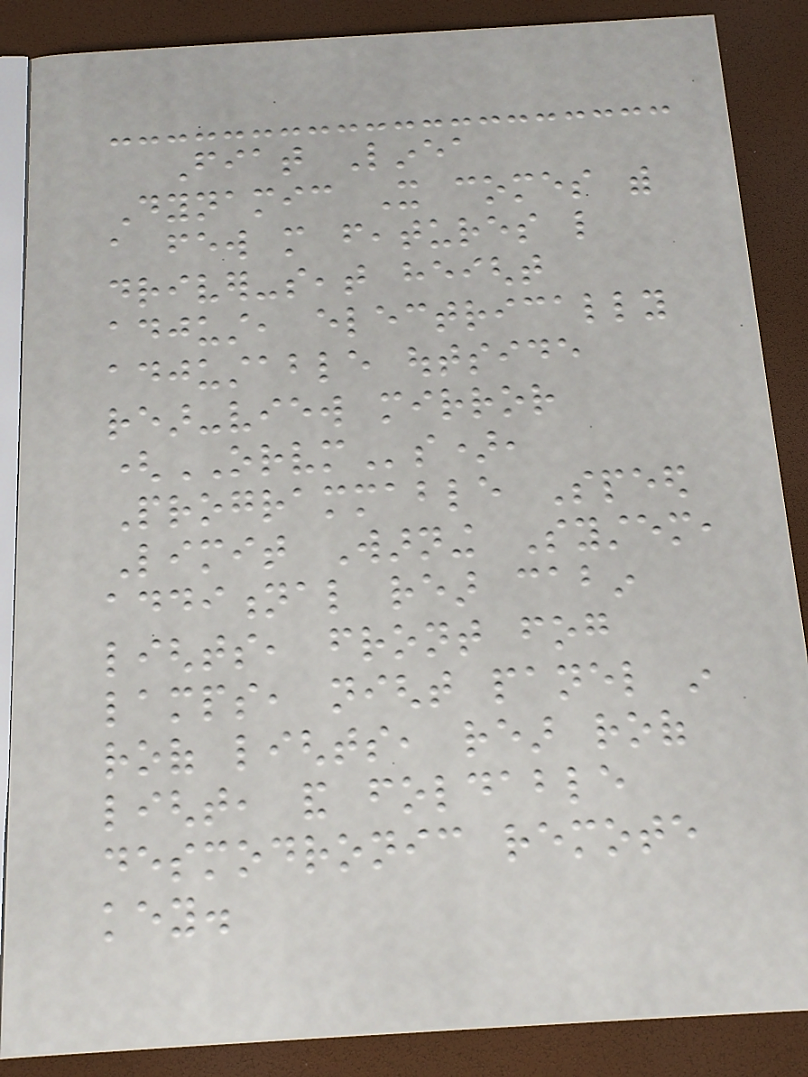Fiat Linea
Dynamic It comes with
a few more features like
driver-seat height
adjust, electrically
adjustable outside
rear-view mirror
(ORVMs),
Programmable Speed
Limit Warning System,
additional rear cabin
lights, front fog
lamps, night panel in
roof lights, rear roof
light, and foldable
desmodronic remote
key.
